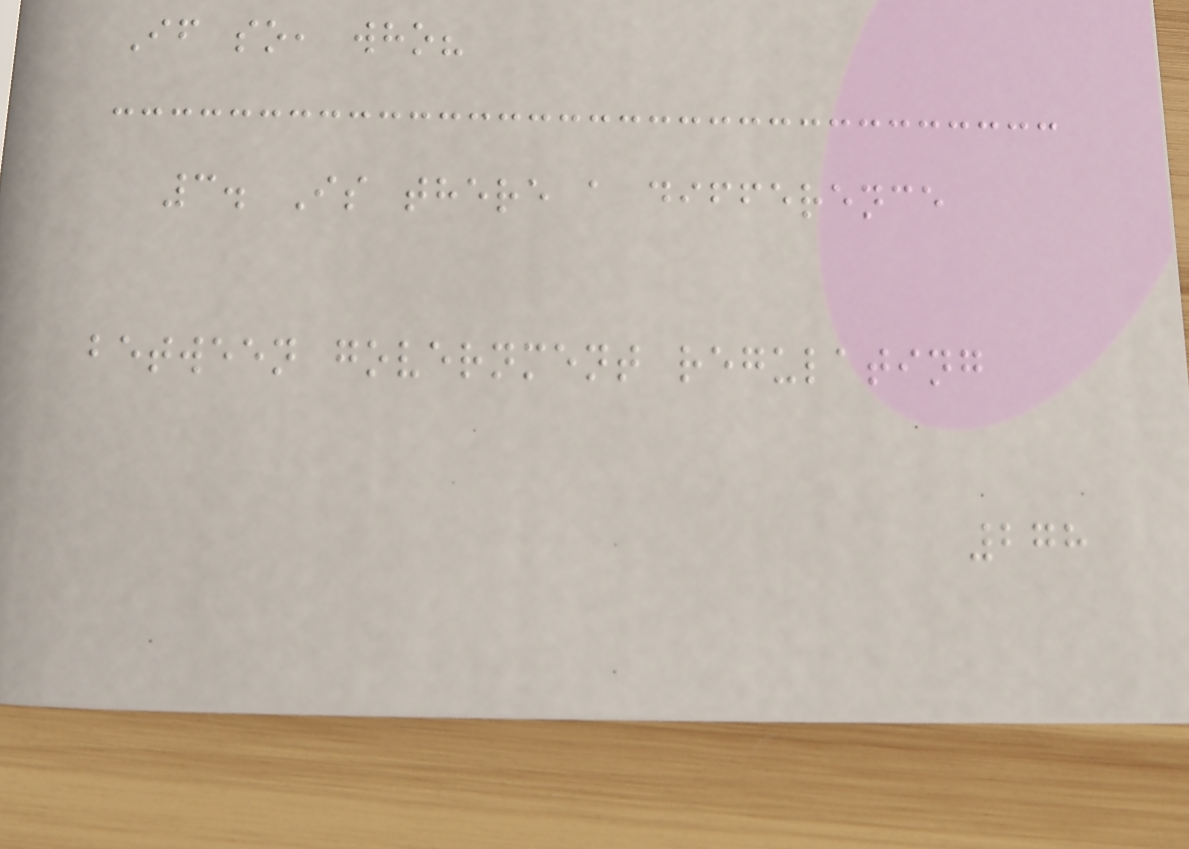If so, who?
3. Is there a difference
between government regulating
278
